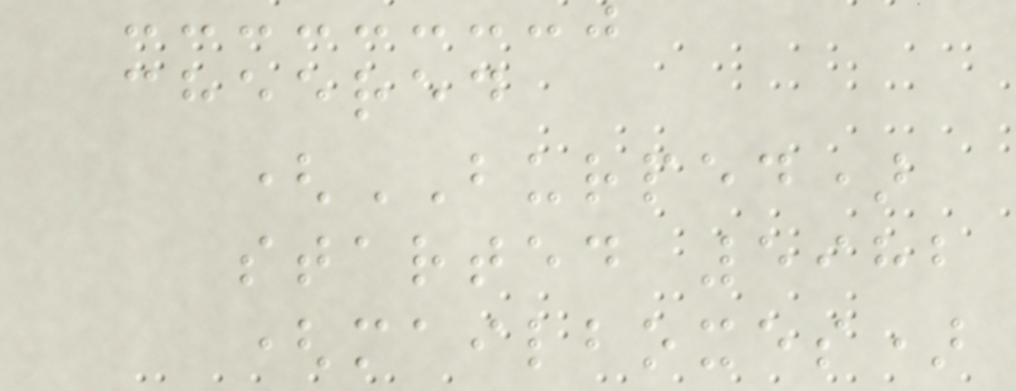cheered
(BURPED)
started 5982
(mailboxes)
